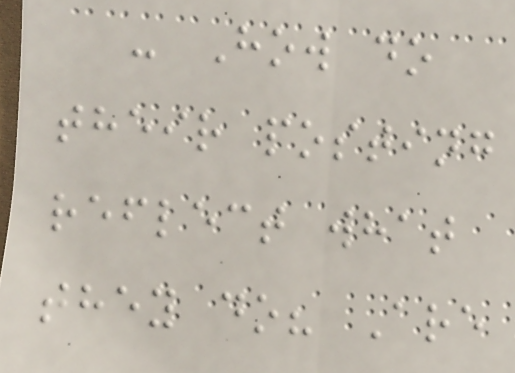- How do
their posting
reflect what
they do? Are
